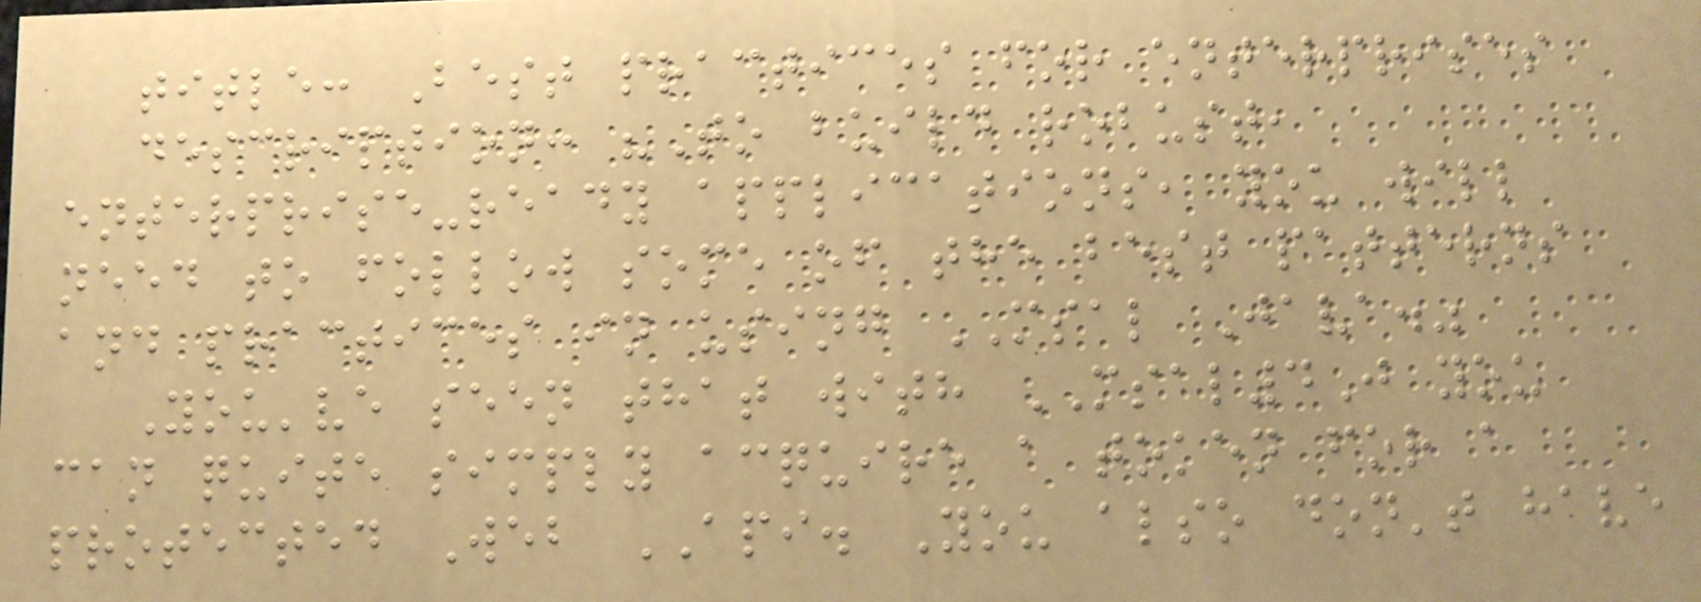title: Best practices for enterprises
description: "To build robust,
enterprise-ready applications, you will
need to follow some of the best patterns
and practices in using MSAL Java."
You've seen that with MSAL4J you
can quite simply acquire a token for a
protected Web API. You also don't have
